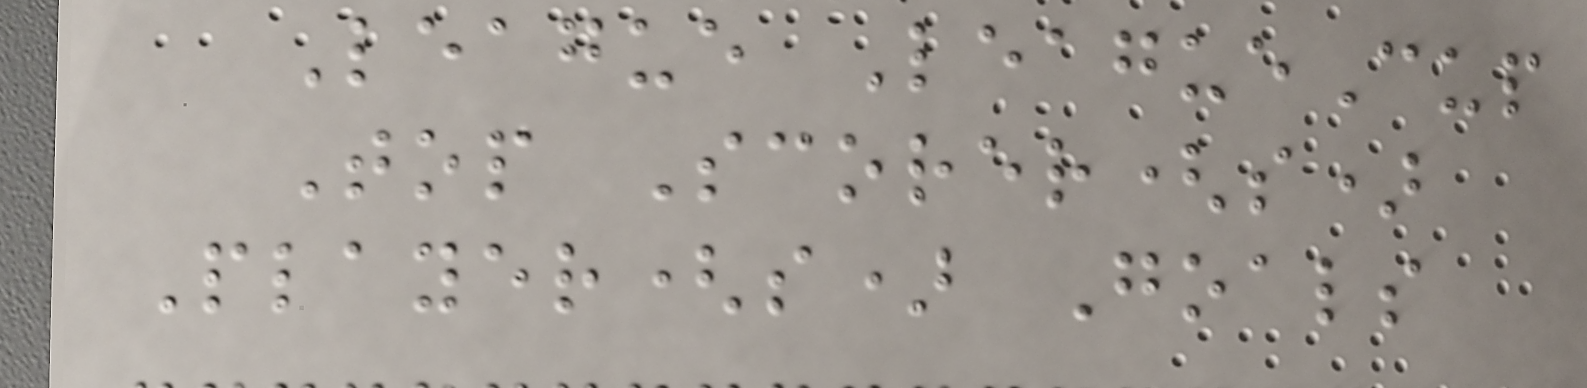League LeagueCup
Top Scorer(s)
Player(s) Goals
